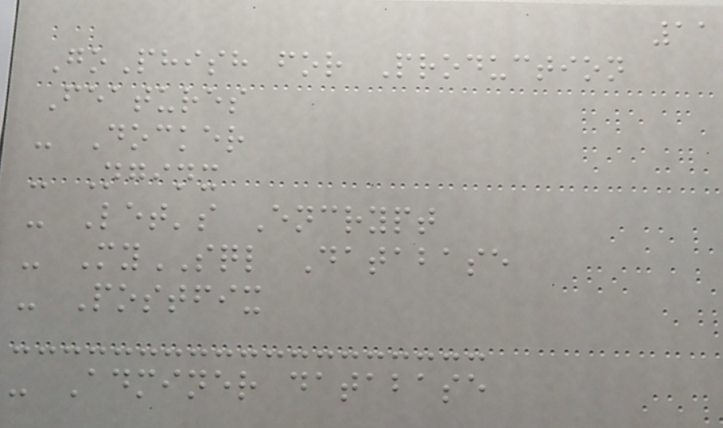11
GoPhish for Production
Features
- Docker
- Nginx
- Let's Encrypt
- MySQL Database
- Postfix
- Adminer database
